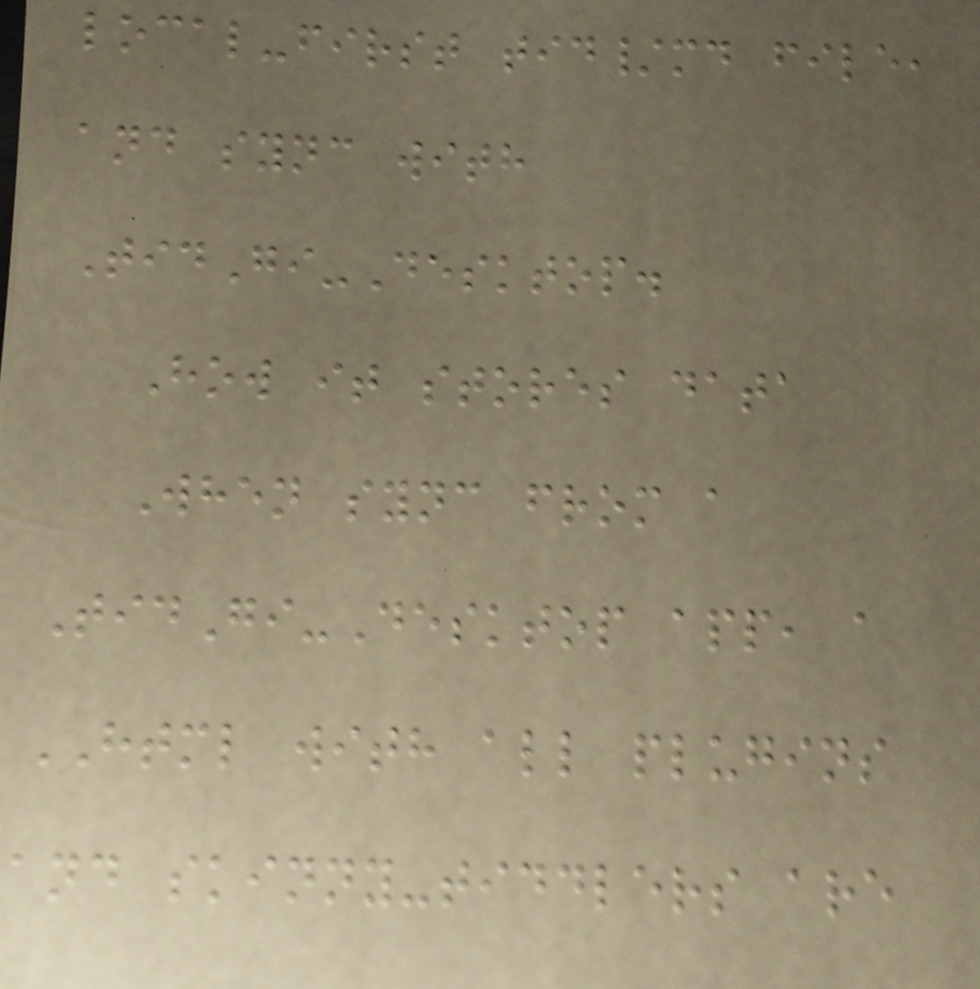local-first tid/md file,
and sync with
TidGi-Desktop.
How it stores data
When sync from a
TidGi-Desktop app, a
HTML with all plugins
and skinny-tiddlers are
